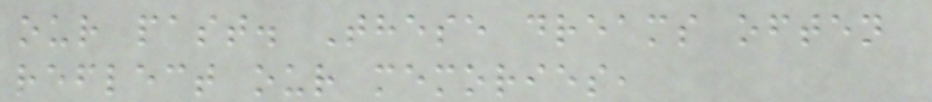our past. These dreams often
reflect our memories,
